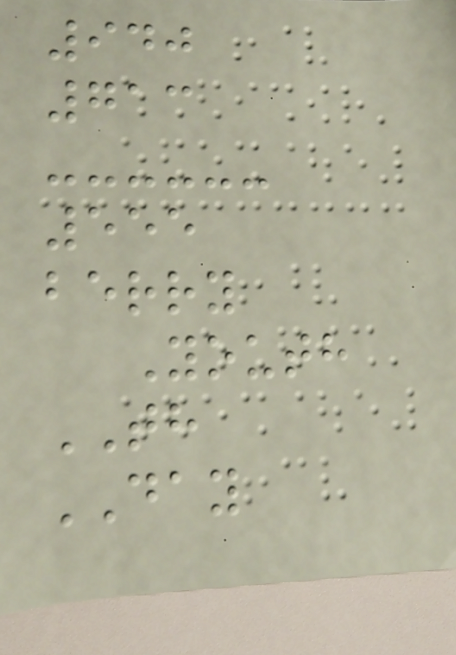940
713
555
berry
Youth
TH
DAY
